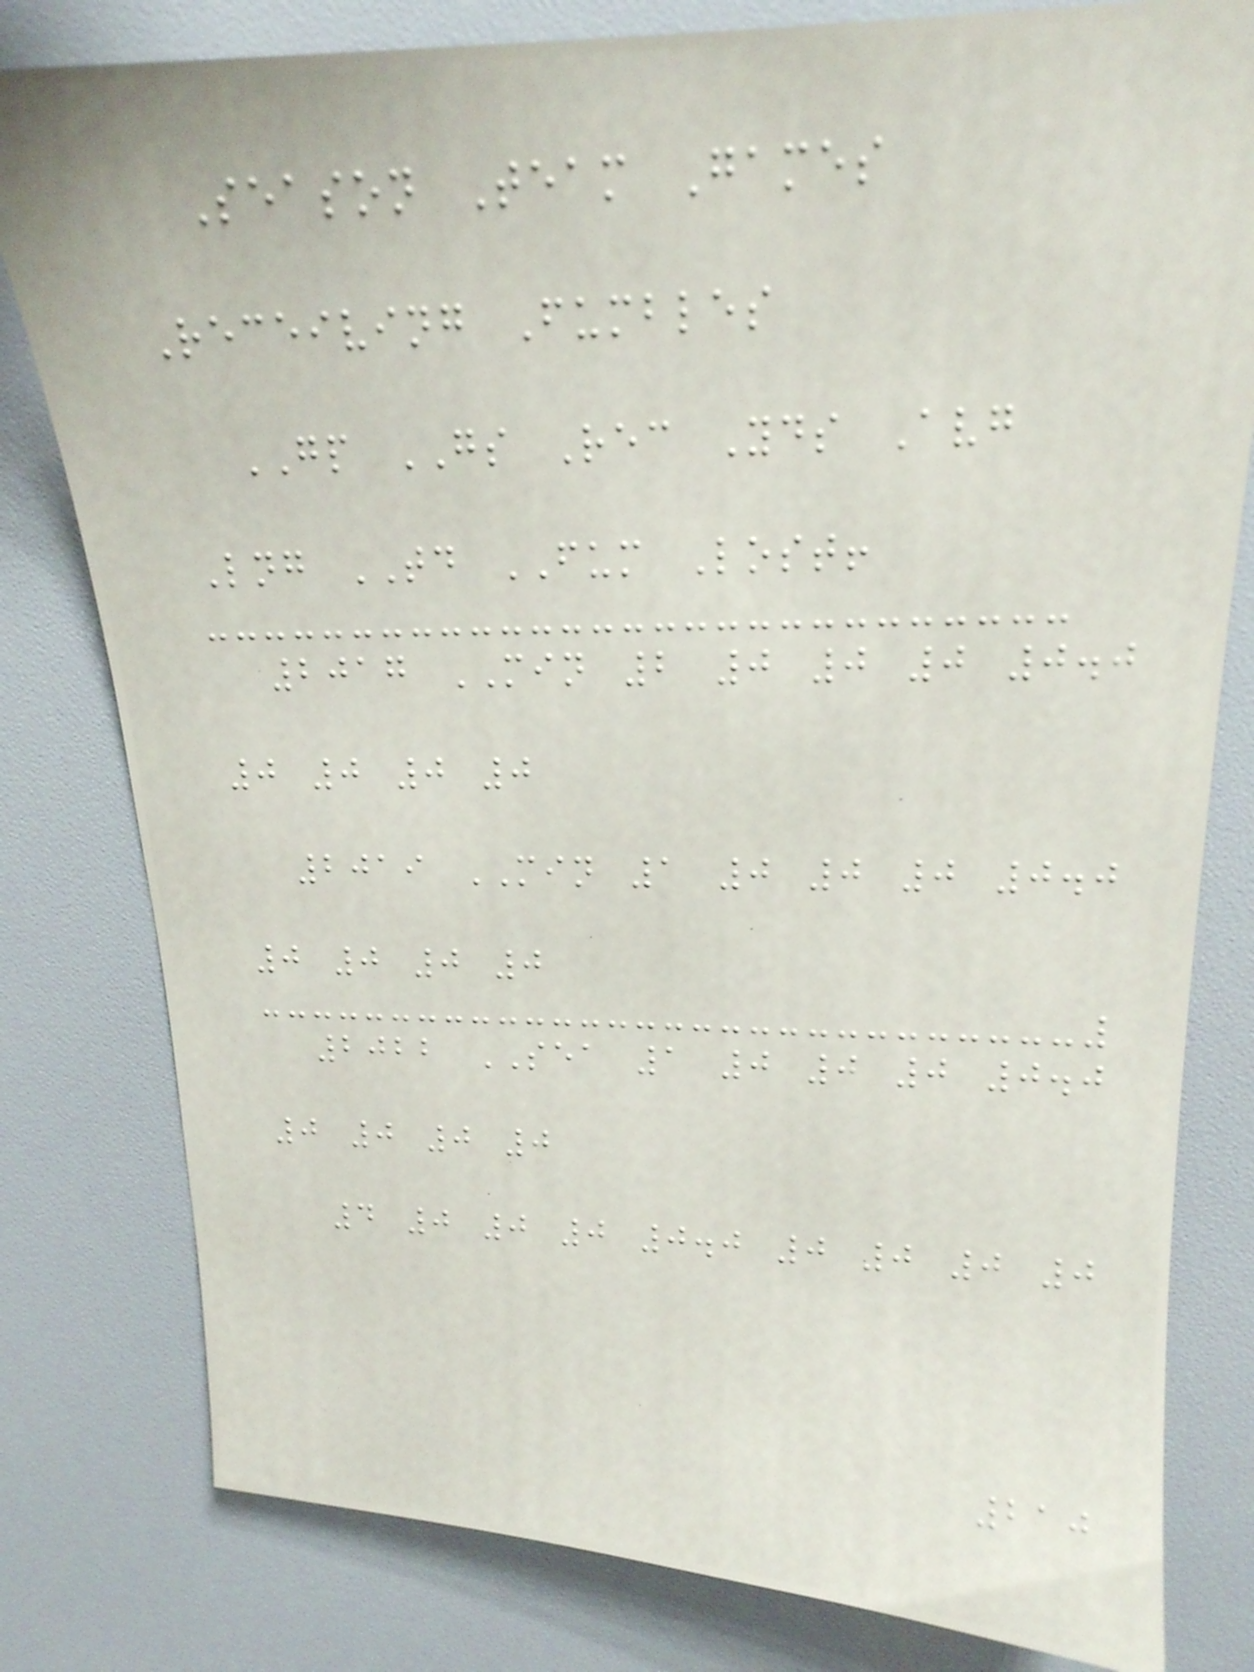Season Team Games
Receiving Fumbles
GP GS Rec Yds Avg
Lng TD FUM Lost!
2017 MIN 2 0 0 0 0.0
0 0 0 0
2019 MIN 1 0 0 0 0.0
0 0 0 0
2022 SEA 1 0 0 0 0.0
0 0 0 0
4 0 0 0 0.0 0 0 0 0
210
